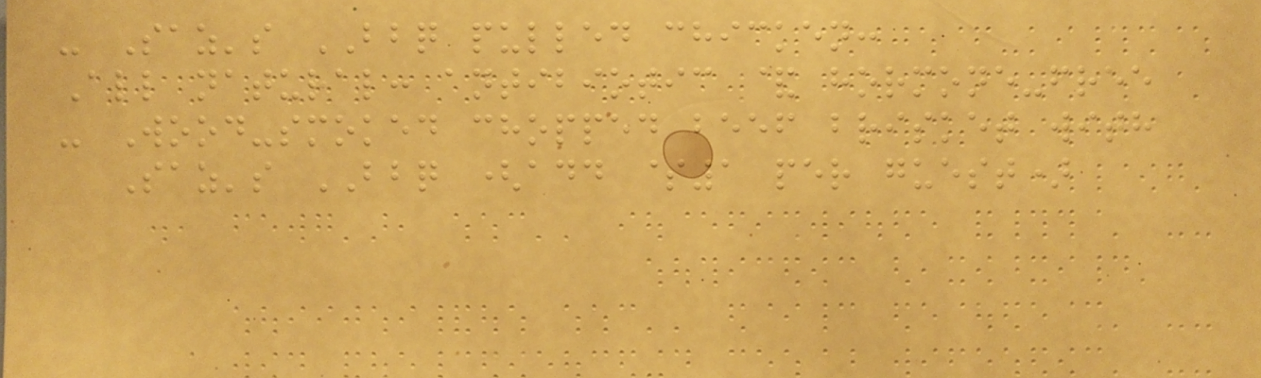- Saz's BBQ pulled chicken:
All natural: antibiotic & hormone-free
- Wood-smoked chopped beef brisket with
Saz's BBQ (add $1 per guest)
